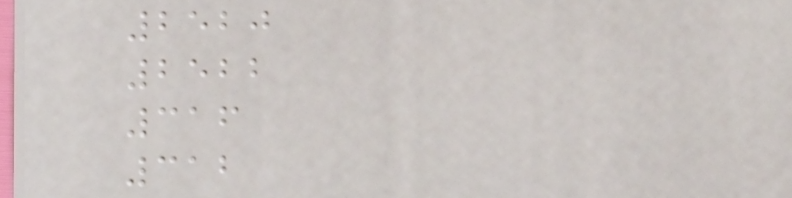2520
2522
316
312
